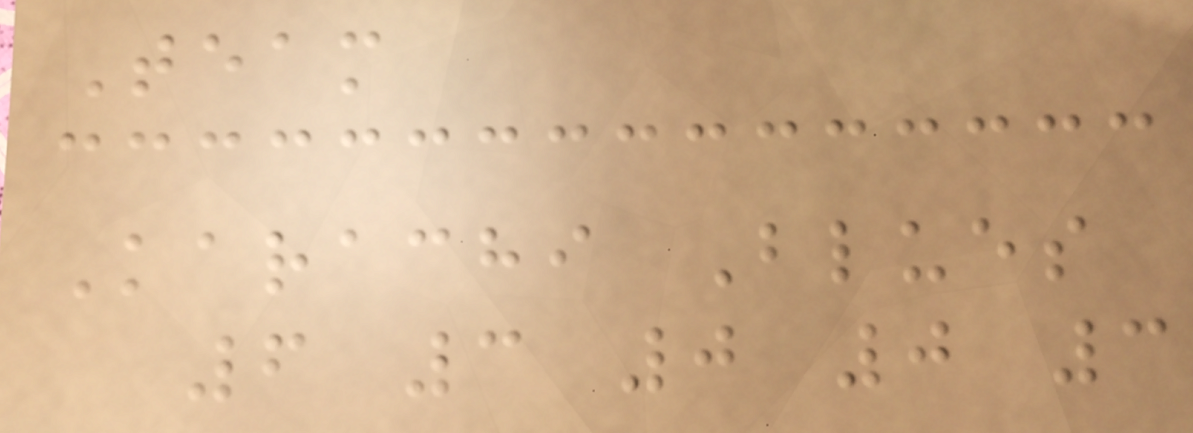Team
Karachi Blues
6 3 0 0 3
